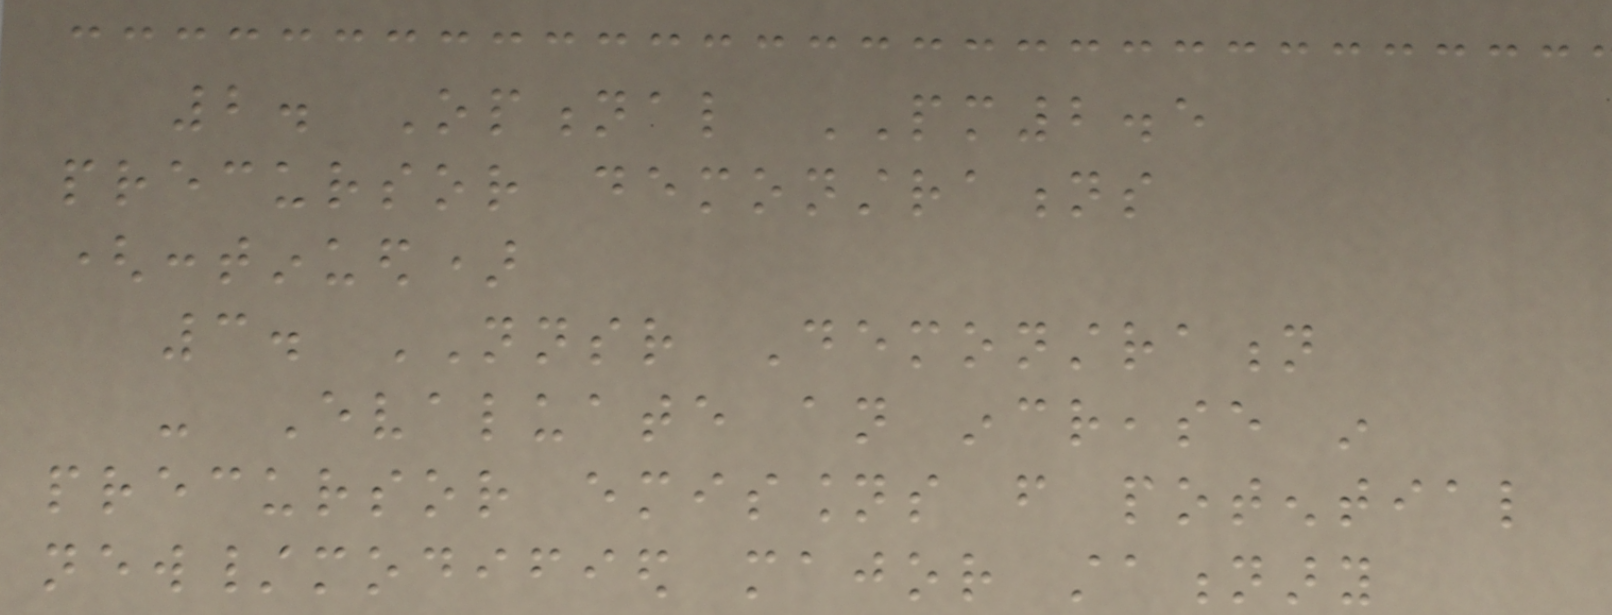2. Optional PM2.5
precursor demonstrations
(continued)
3. NNSR Demonstration
- Evaluate an increase in
precursor emissions from potential
new/modified major stationary
